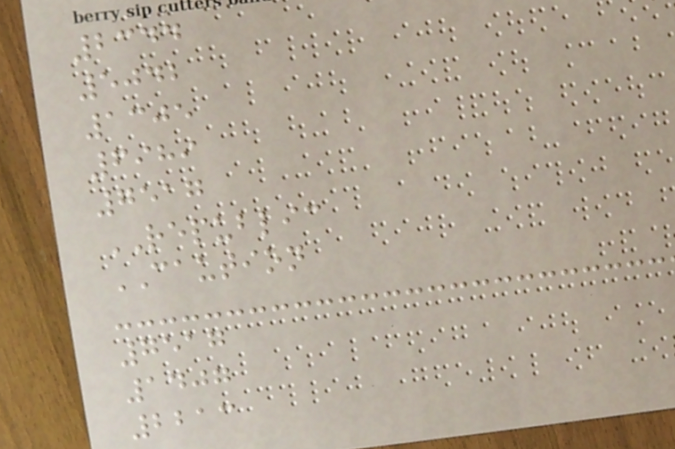2344
5042
1305
6989
7517
REPUBLIC
CAUTION
7517
1407
2213
